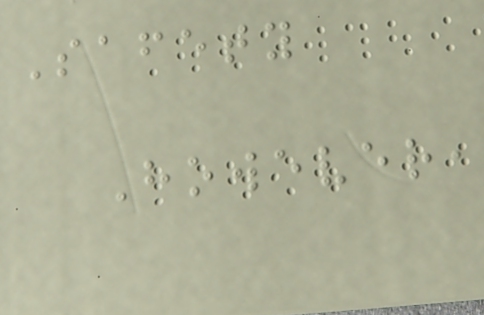Safety
However,
